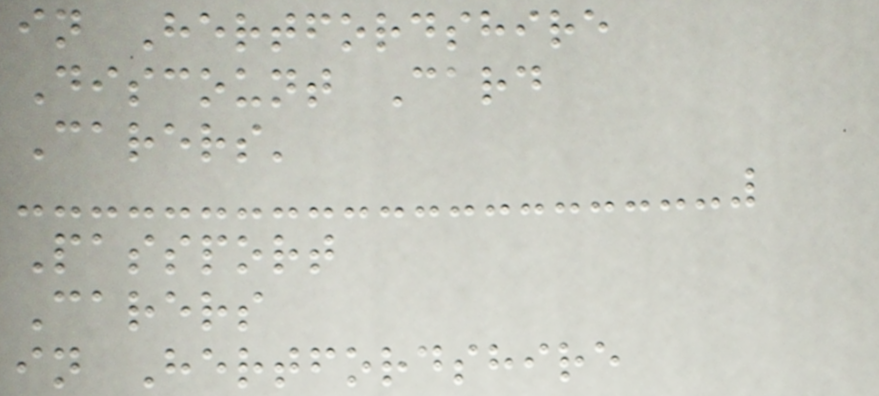in Hertfordshire
Discount Card
Carers'
Passport
Carers
in Hertfordshire
